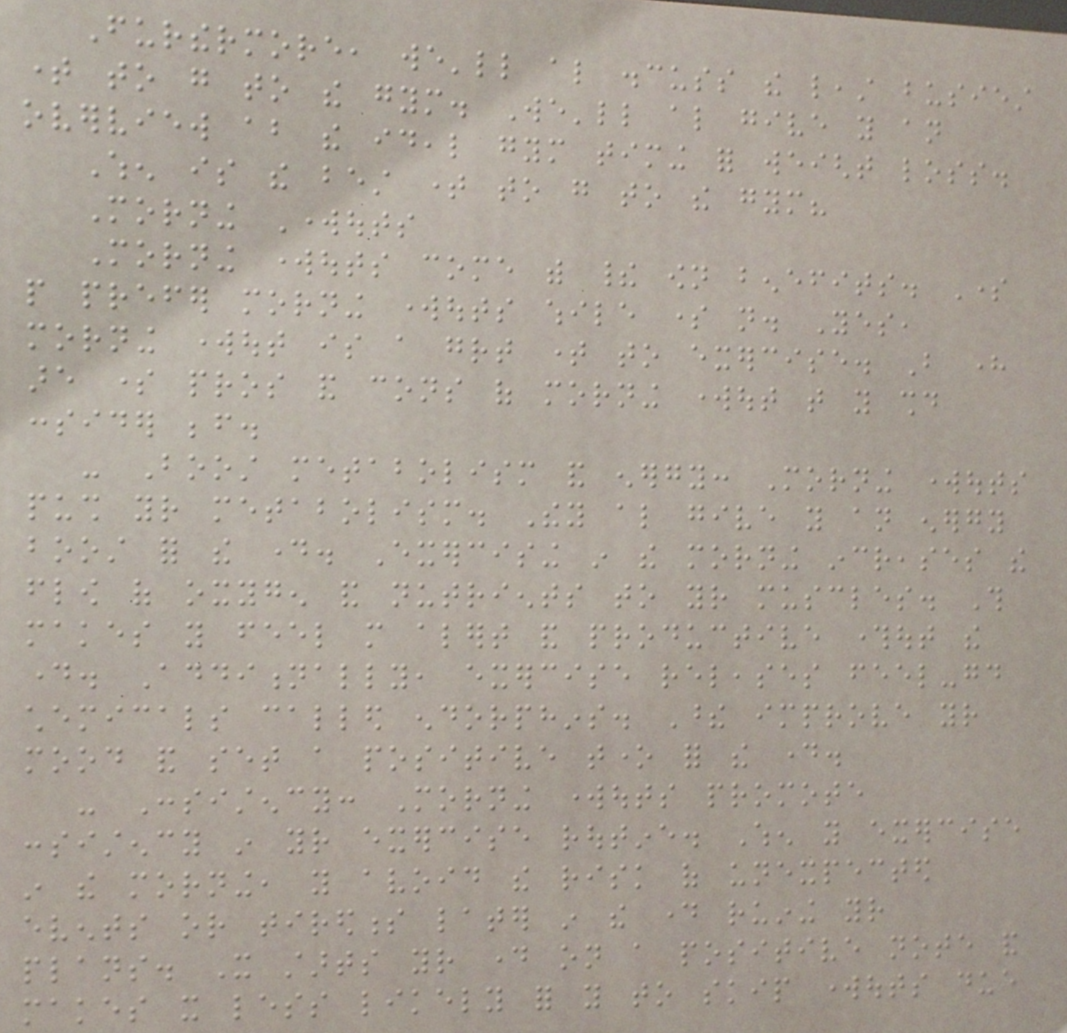Furthermore, we'll also discuss the least busiest
time to go to the gym. We'll also give you an
overview about the ideal gym timing for weight loss.
When is the best time to go to the gym?
Morning Workouts
Morning workouts come with their own benefits. Some
people prefer morning workouts while some not. Yes,
morning workout is a great time to exercise. But here
are some pros and cons of morning workout that you should
consider before.
- Boost metabolism and energy: Morning workouts
push your metabolism. They also give you an energy
boost for the day. Exercising in the morning increases the
flow of oxygen and nutrients to your muscles. This
makes you feel more alert and productive throughout the
day. Additionally, exercise releases feel-good
chemicals called endorphins. These improve your
mood and set a positive tone for the day.
- Consistency: Morning workouts promote
consistency in your exercise routine. When you exercise
in the morning, you avoid the risk of unexpected
events or tiredness later in the day ruining your
plans. It starts your day on a positive note and
makes it less likely for you to skip workouts due
